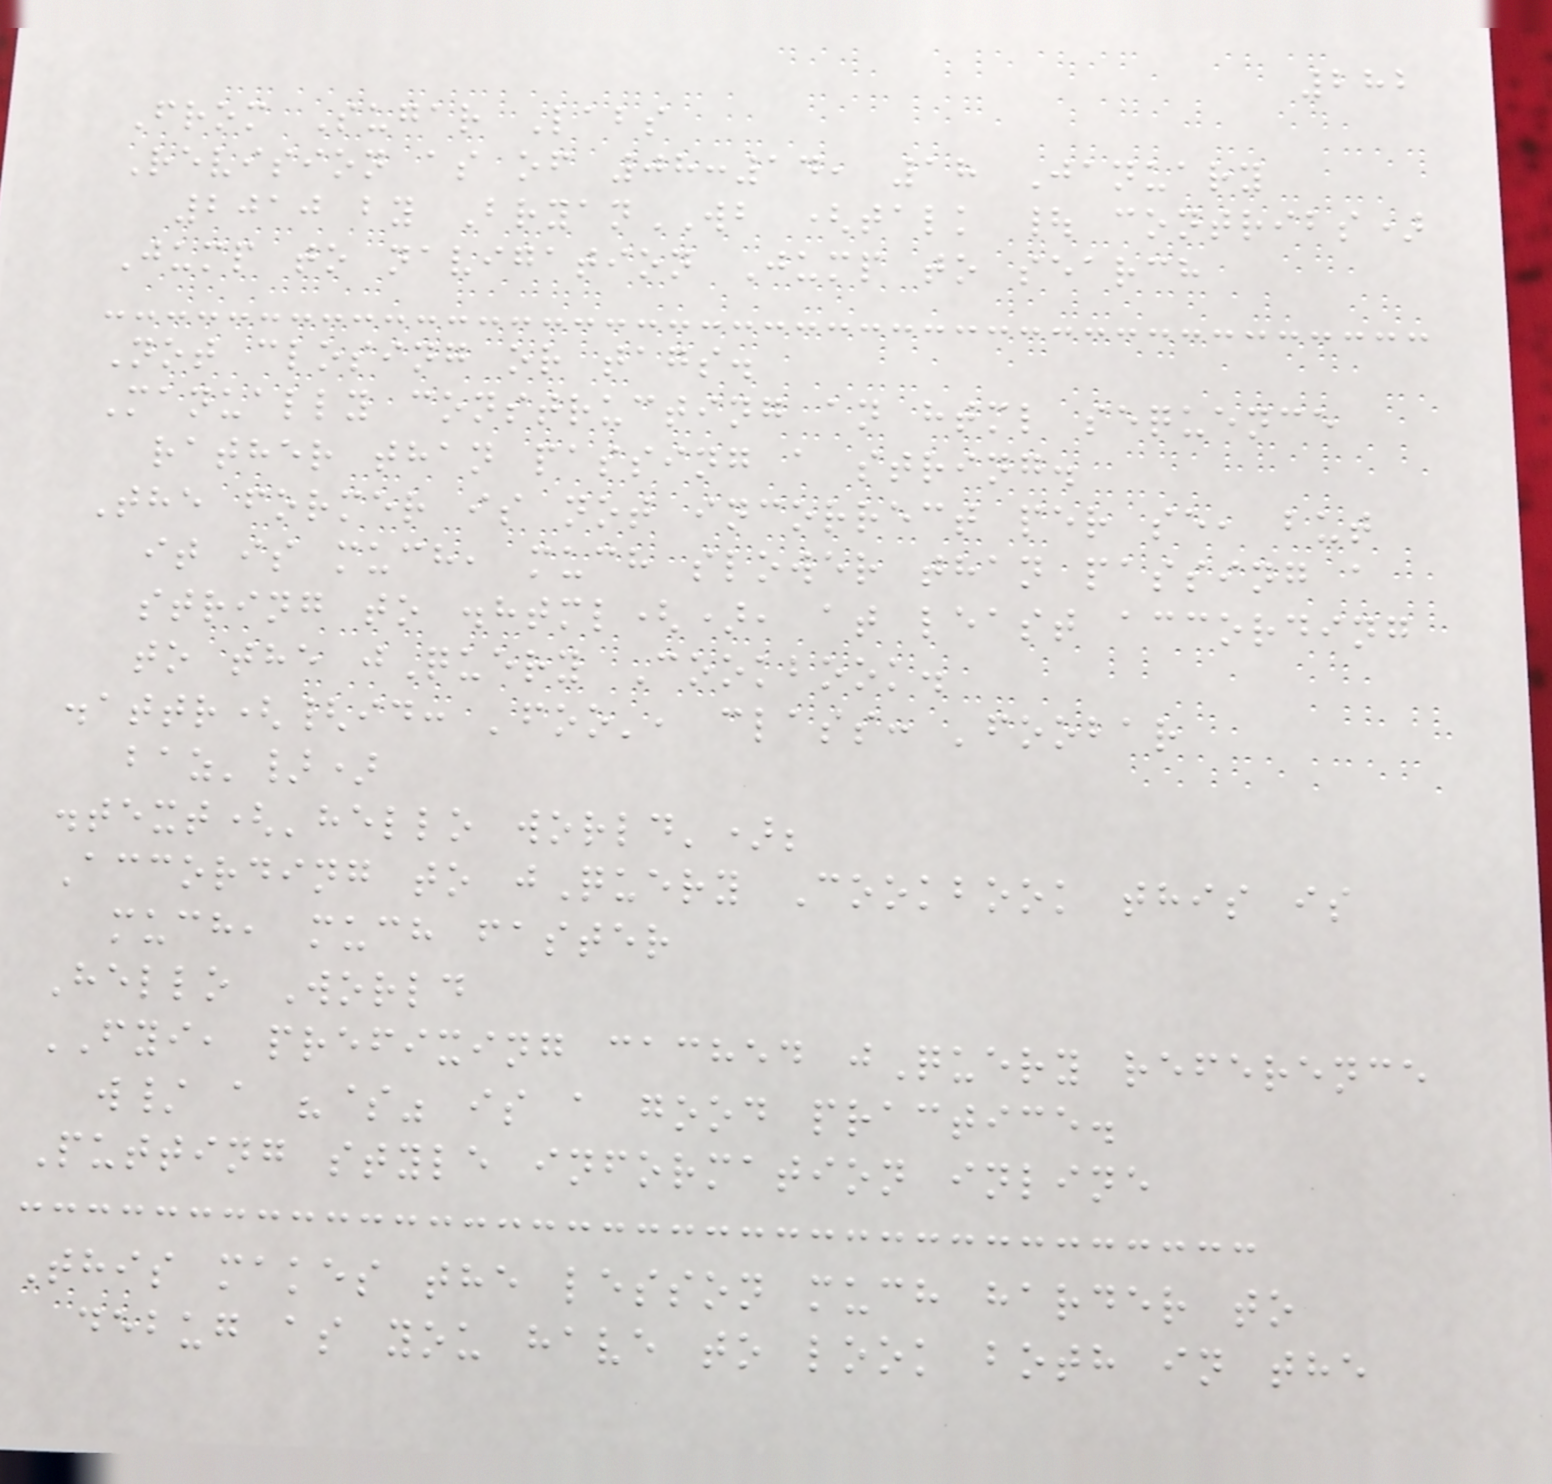282
From Sugar Labs
Revision as of 08:14, 18 January
2010 by BryanWB (talk | contribs)
Jump to navigation Jump to search
Not closing or tags.
Manually constructing an html sequence
rather than passing a string.
The former is not incorrect per se, but
it is much, much slower than passing a
string to .html(), at least according
to the jQuery Cookbook.
.attr({id: 'foo', class: 'foobar
baz'})
.text('hello world');
According to jQuery Cookbook this is
much, much faster
Hello World
FYI, prefixing cached jQuery reference
w/ a "$" is a good practice.
Putting style information inline
This makes the lesson much harder to
debug as you have to look both in the
